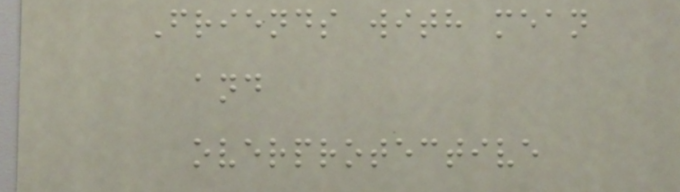Friends with mean
and
overprotective
